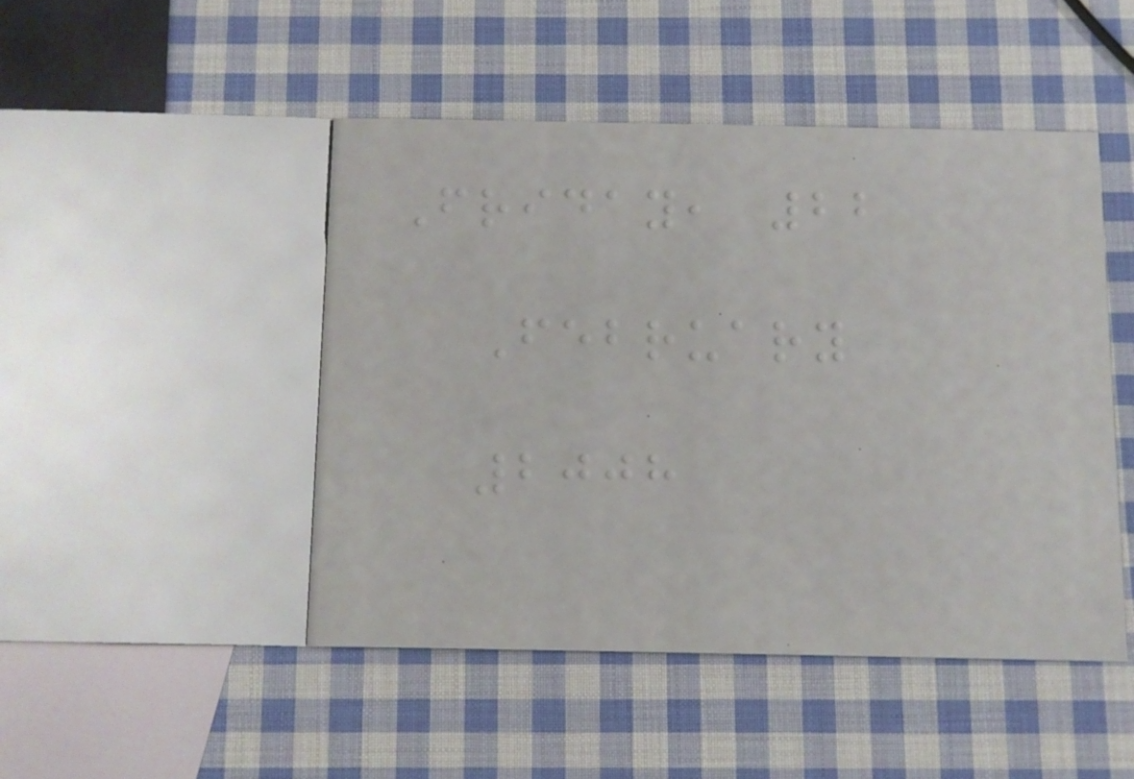Friday, 22
February
2008
